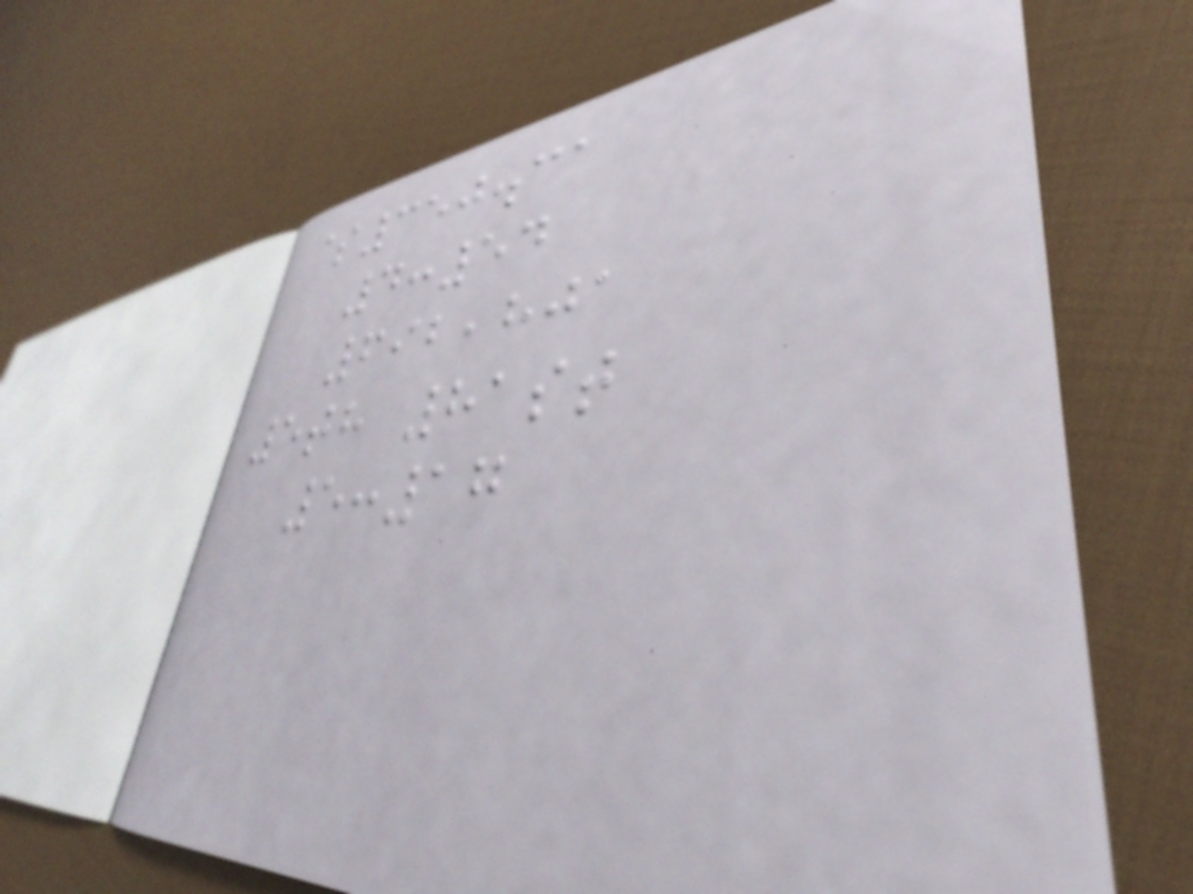$350.31
4:54
692,801
5th 81st
5:17
